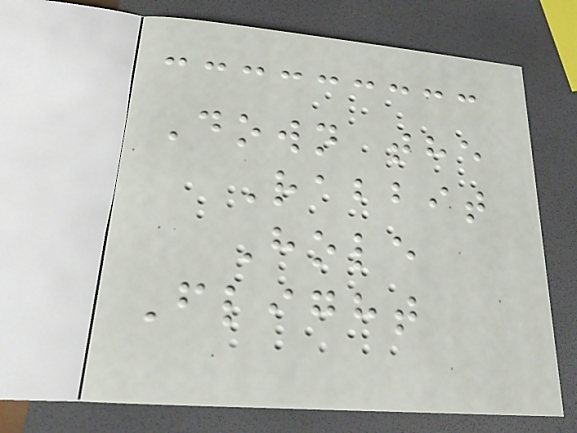Down the
Rabbit
Hole
Flight
